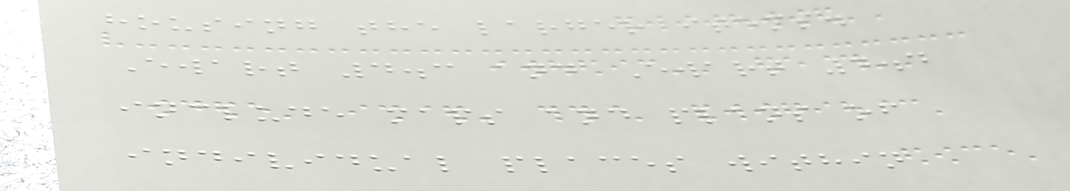housing the larger items.
Ewart 4.3 and Ewart 4.4
include maps and plans of
individual places within
